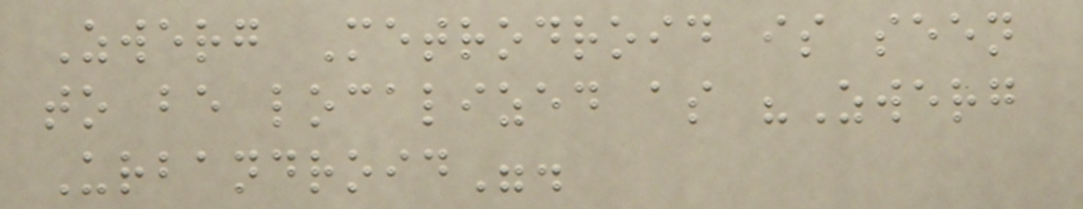Zwerg Metrodroid is seen
to be localized as "Zwerg
Urbandroid".
